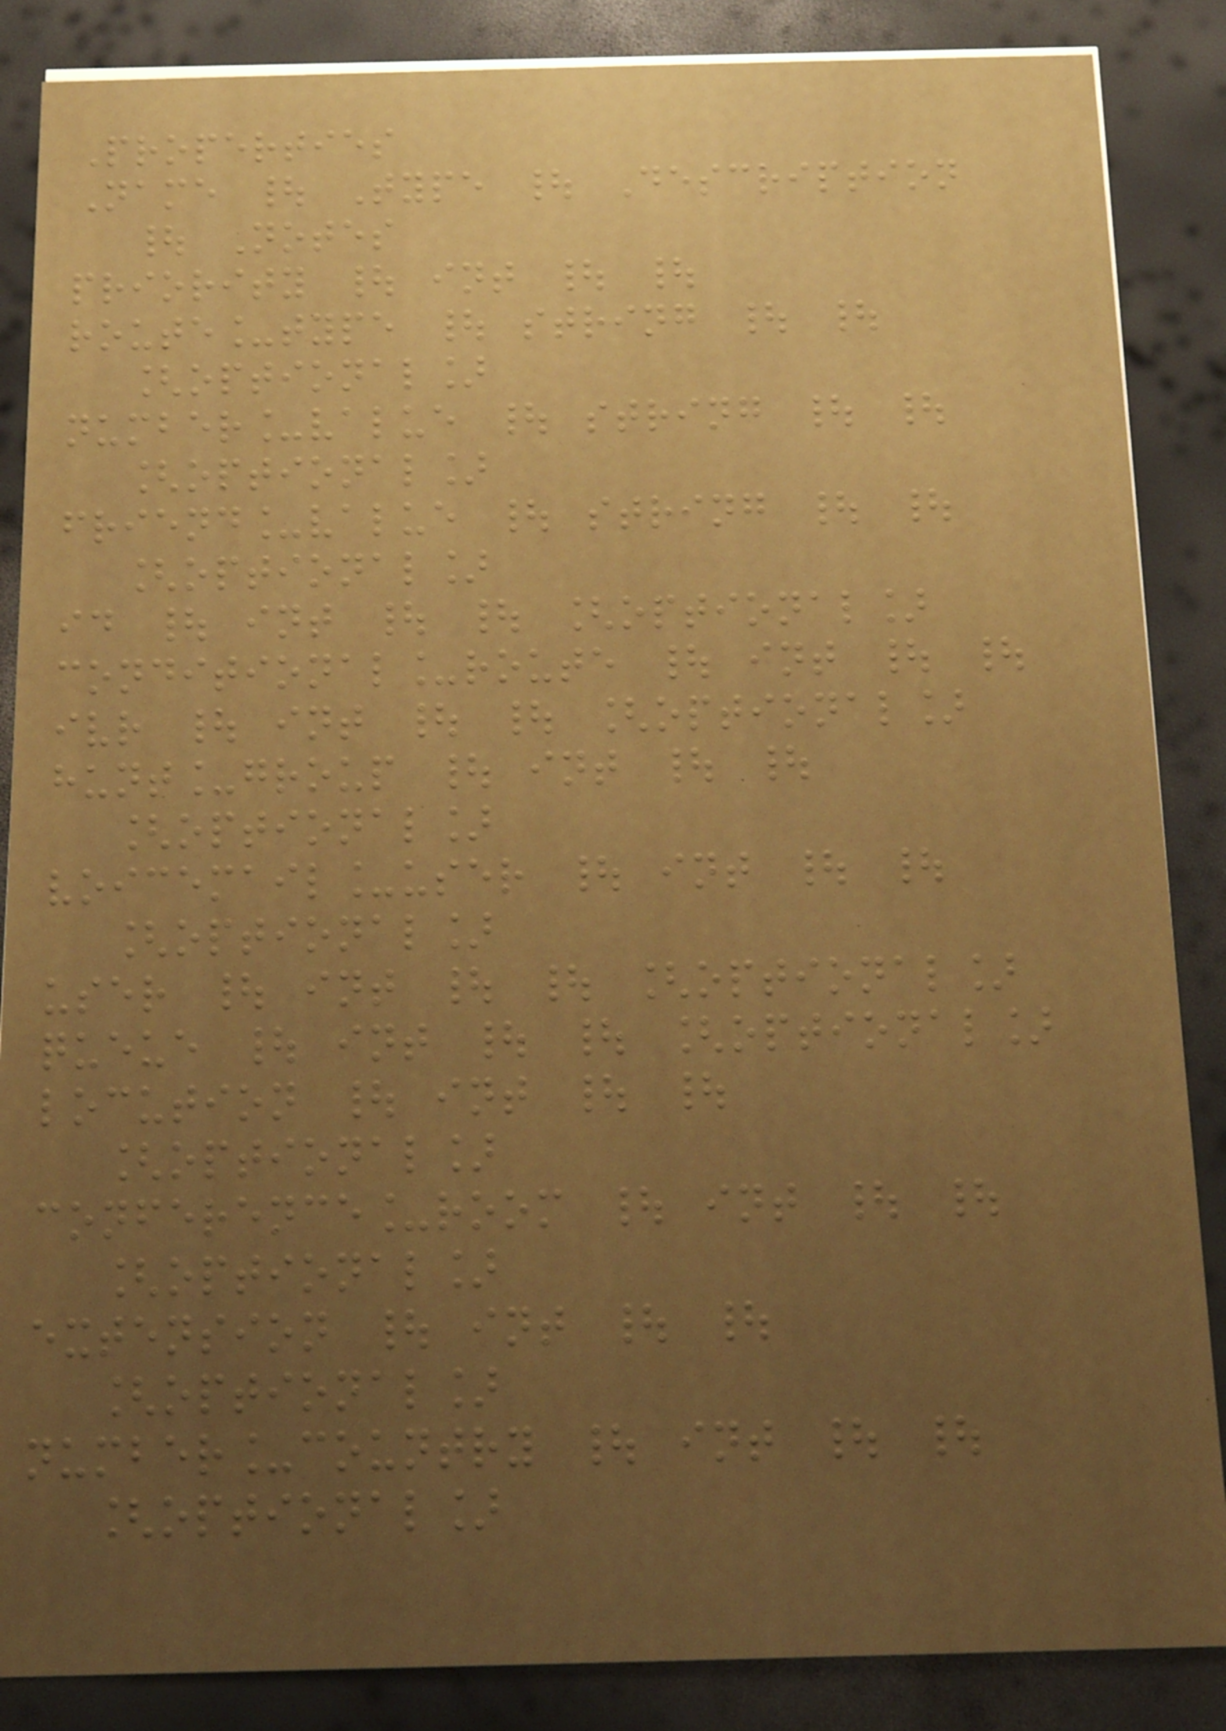Properties
Name | Type | Description
| Notes
priority | int | |
route_type | string | |
[optional]
number_value | string | |
[optional]
friend_value | string | |
[optional]
id | int | | [optional]
conditional_route | int | |
ivr | int | | [optional]
hunt_group | int | |
[optional]
voicemail_user | int | |
[optional]
user | int | | [optional]
queue | int | | [optional]
locution | int | |
[optional]
conference_room | int | |
[optional]
extension | int | |
[optional]
number_country | int | |
[optional]
